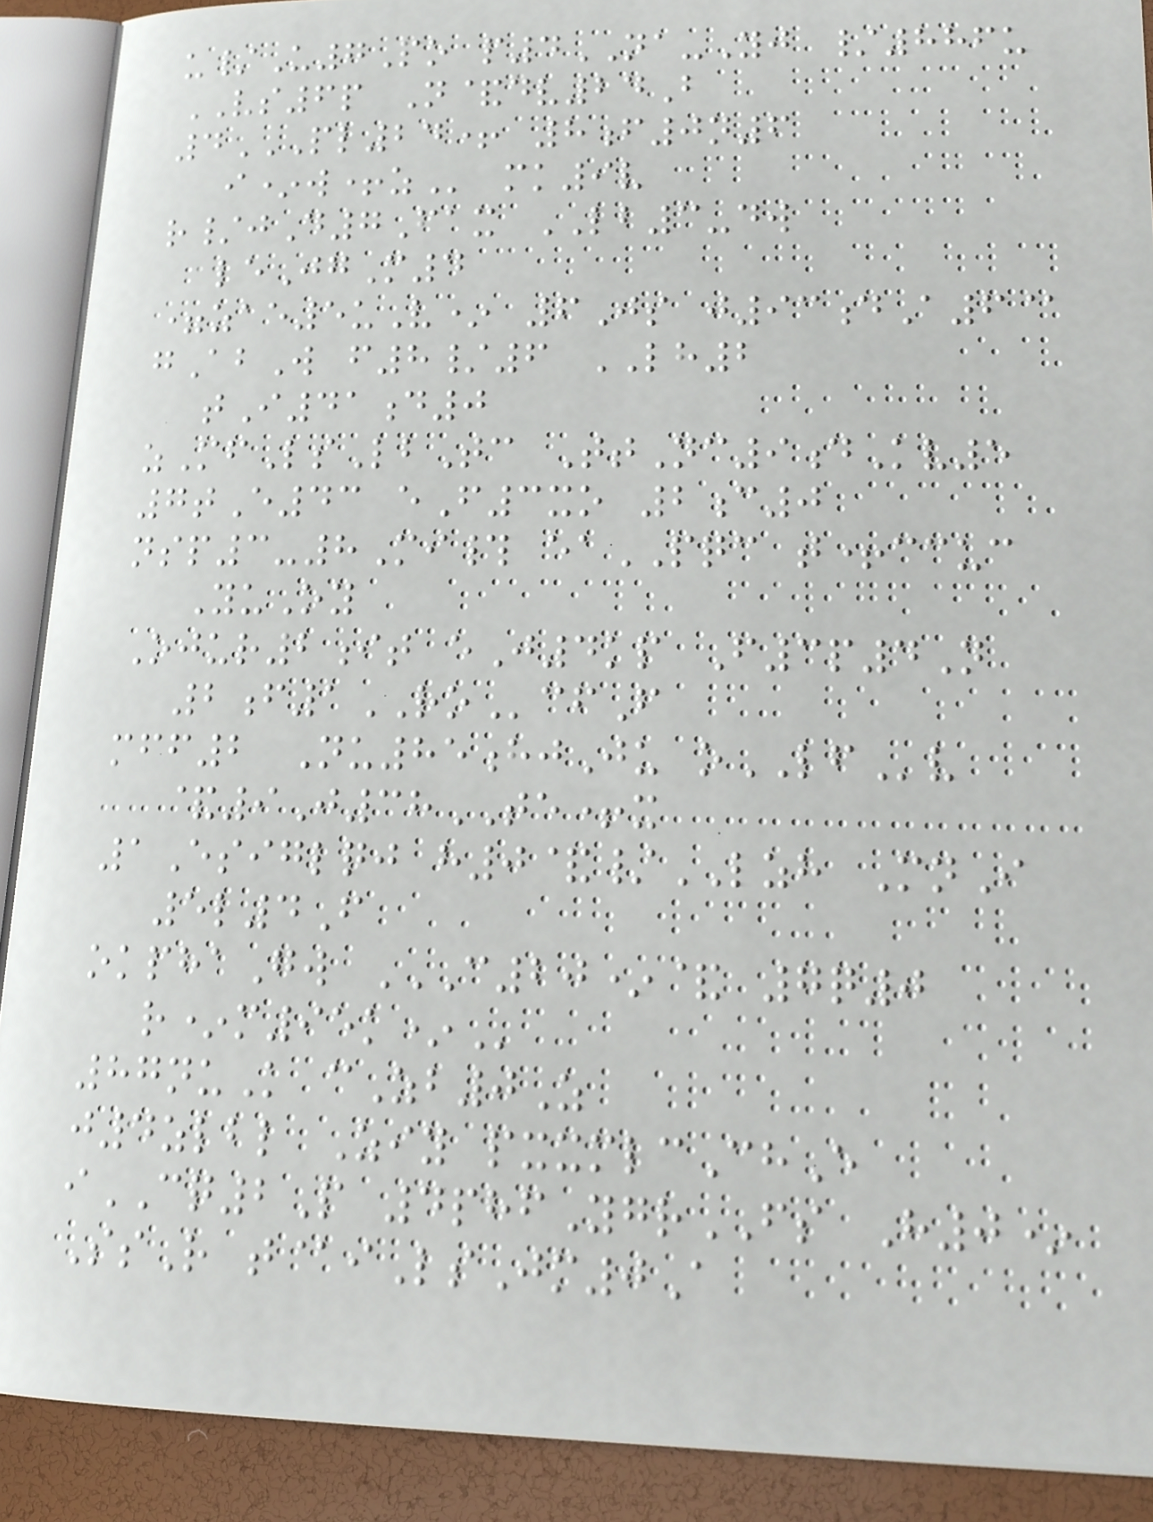u/U7Po p4NA-Yj /886u
VS6p N&dv24B
4PL24+ 8F0N6
I*W+Z mk9v
r/jD7Fax LB3-dw
leJgM4
=zae5uV* 6Js j93dA6@
gAbW f8/6 LH2
tI41d0
zMfLsLbTc TtNc9dKv5
7tE43 eF3xo 2c0
nsp3-8Mi# eaPQC t+ccuc
YuOy
Ojur2it eJ4kp F3p4N
2f1ROcfF
mff2 Nu85hjJu oLFv
&9J38TE+x
1Esiglqj h0&/LZH MnI
5l4F
okphaGw C20*& 7Q0
R*M95K*
87nuK cZb0Z
j4zlbl Ziy pxxmlcChE
iCQ2P 4phfYgrFS H0*
SsR t@iLsJm0A
